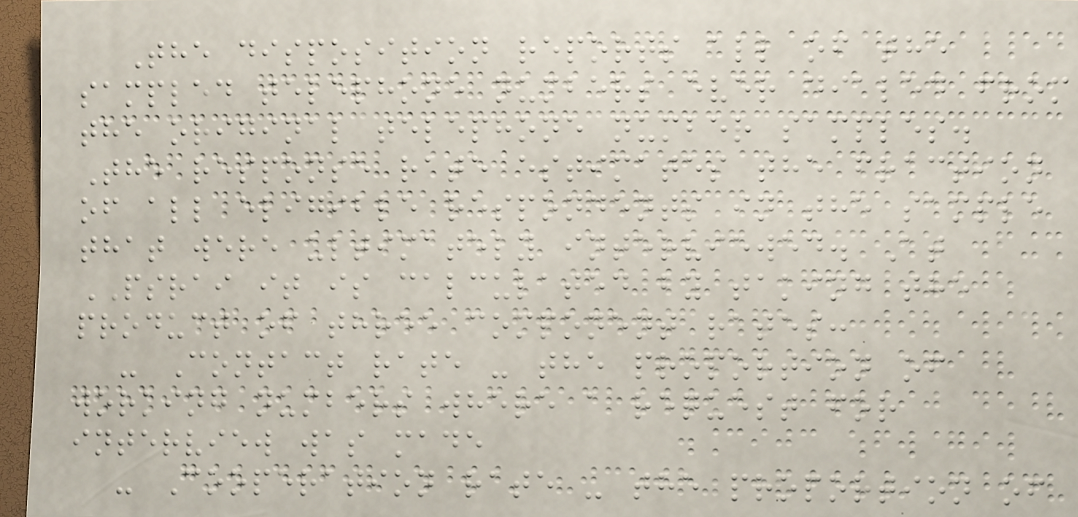The disposition reports all of the
sampled telephone numbers ever dialed from
the original telephone number samples.
The response rate estimates the fraction
of all eligible respondents in the sample
that were ultimately interviewed. At
PSRAI it is calculated by taking the
product of three component rates:
- Contact rate - the proportion of
working numbers where a request for
interview was made
- Cooperation rate - the proportion of
